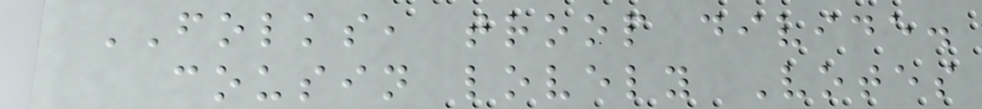FOLKS, troop divide.
cousin lovely Votes
